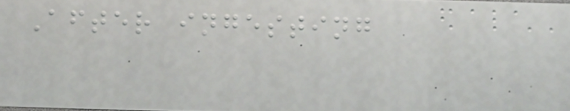After ingesting
